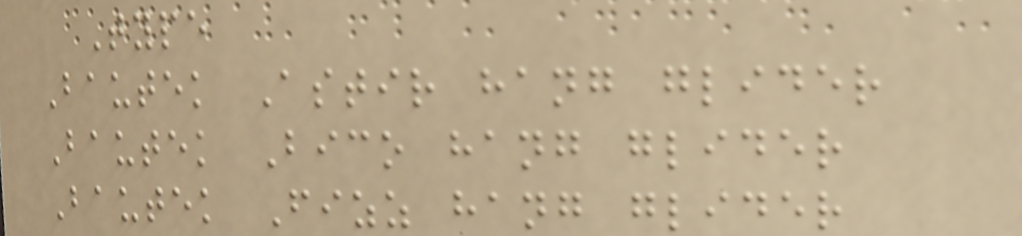Type
Bautek Astir hang glider
Bautek Bico hang glider
Bautek Fizz hang glider
